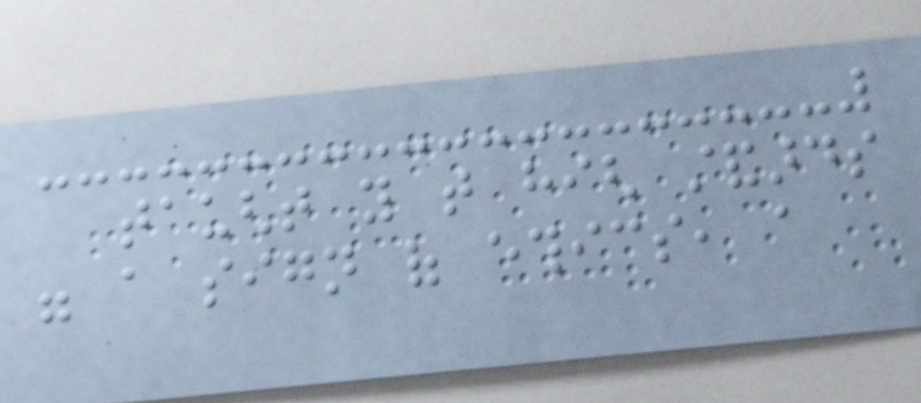taught you that high standards
were a sign of ethics, a
